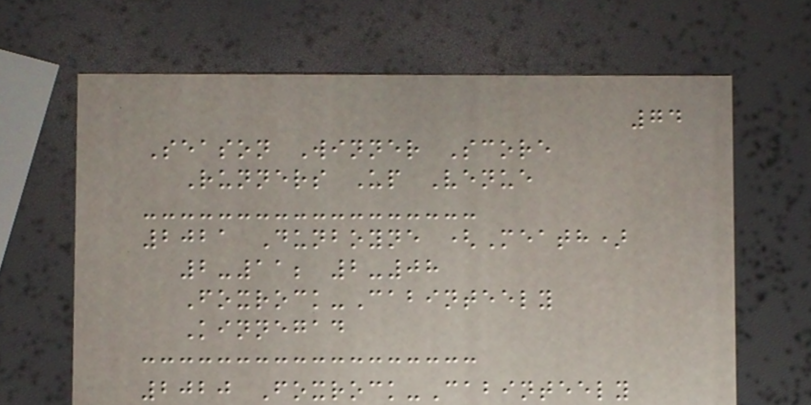74
Season Winner Score
Runners Up Venue
2021 Dunboyne (Meath)
2-11; 2-08
Foxrock-Cabinteely
Kinnegad
2020 Foxrock-Cabinteely
